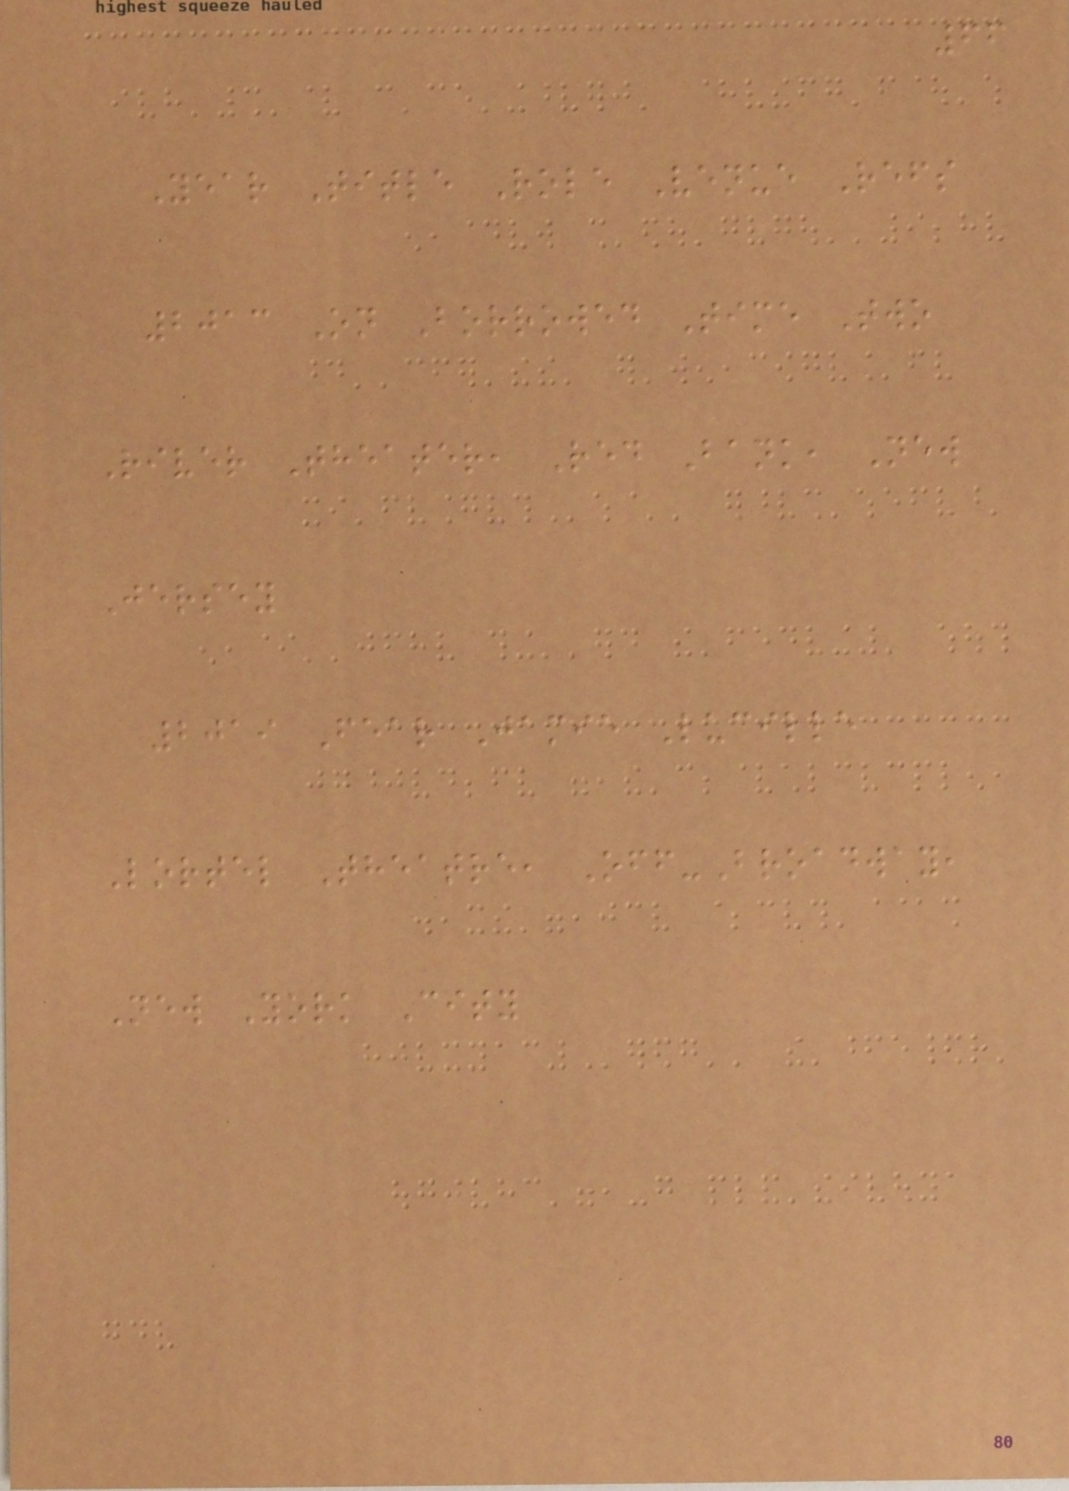66
Year Title Role Venue Refs
2013 On Borrowed Time Two
River Theater, Red Bank, New
Jersey
2019 Fear Jamie Lucille
Lortel Theatre, Off-Broadway,
New York City
